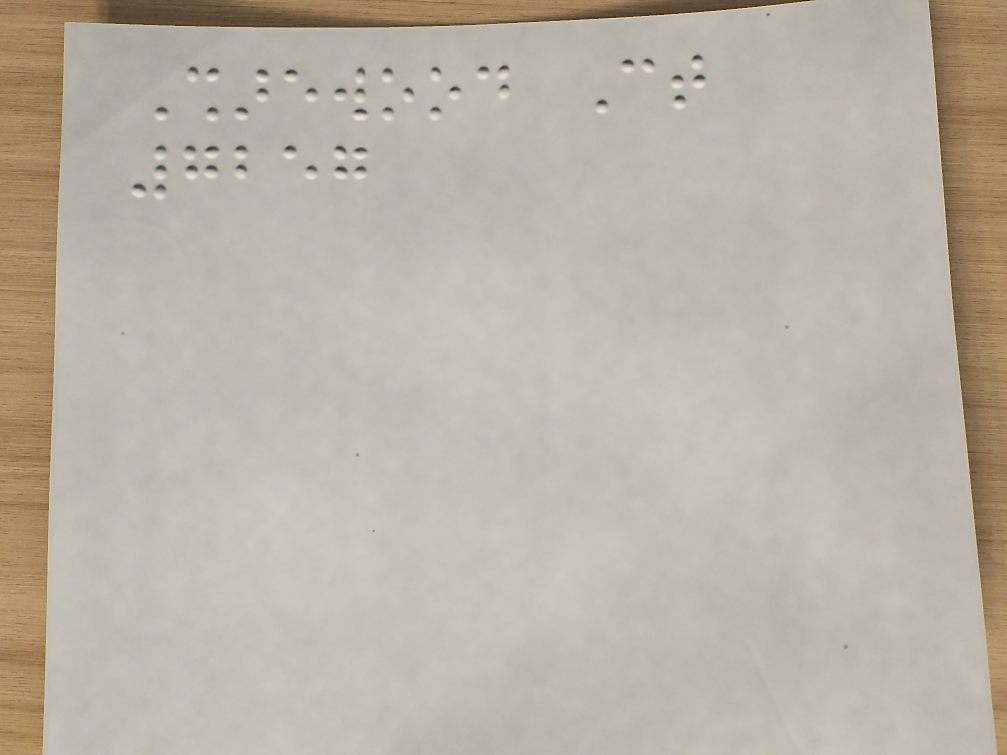Sharewood Ct
7257
